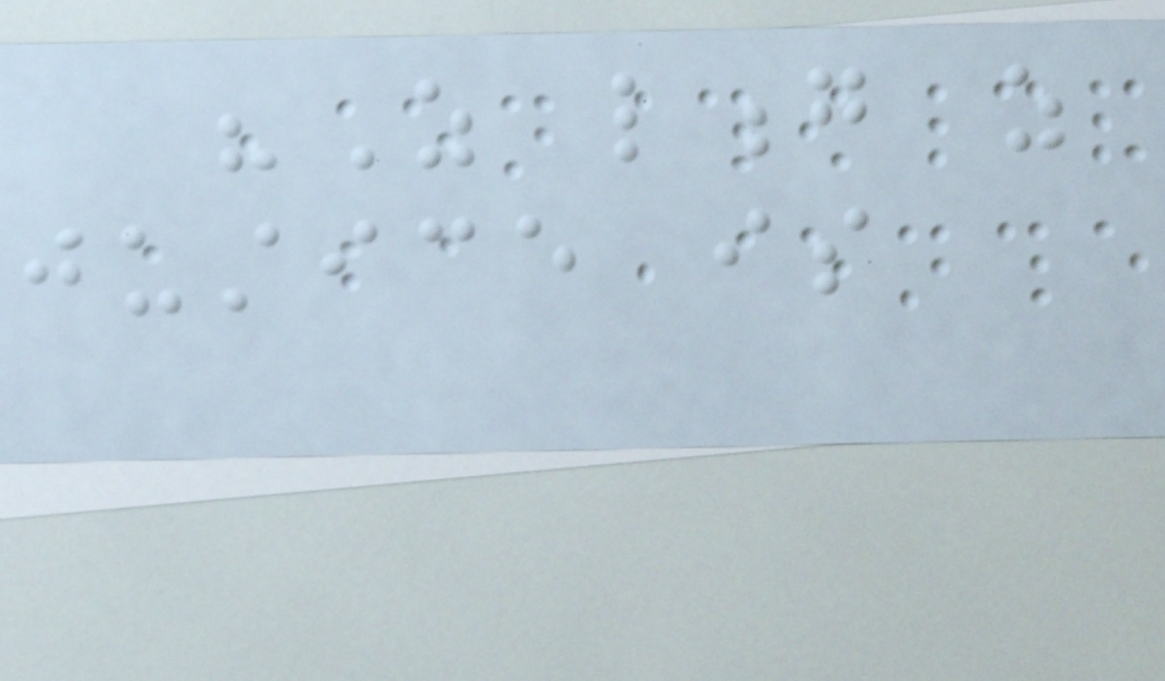"As long as
justice is
